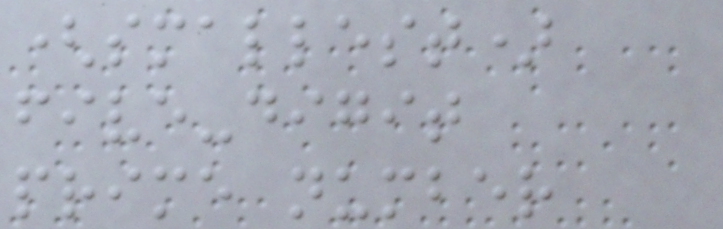(smallest)
five-digit
prime number
